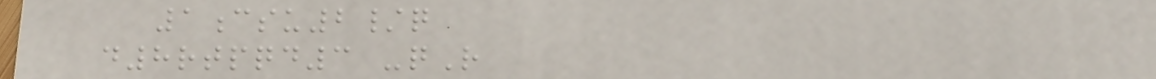1csu2/q
d8rtpqd3 -qR
